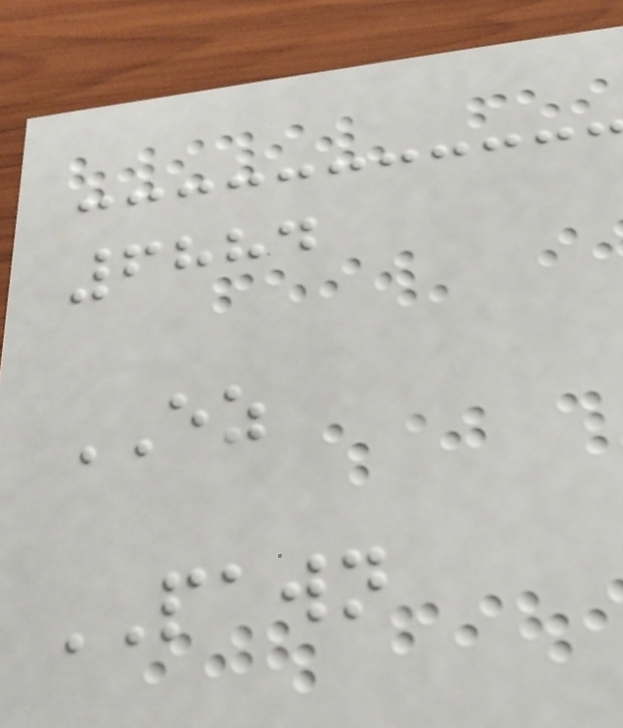6884
EZ
PAWN
